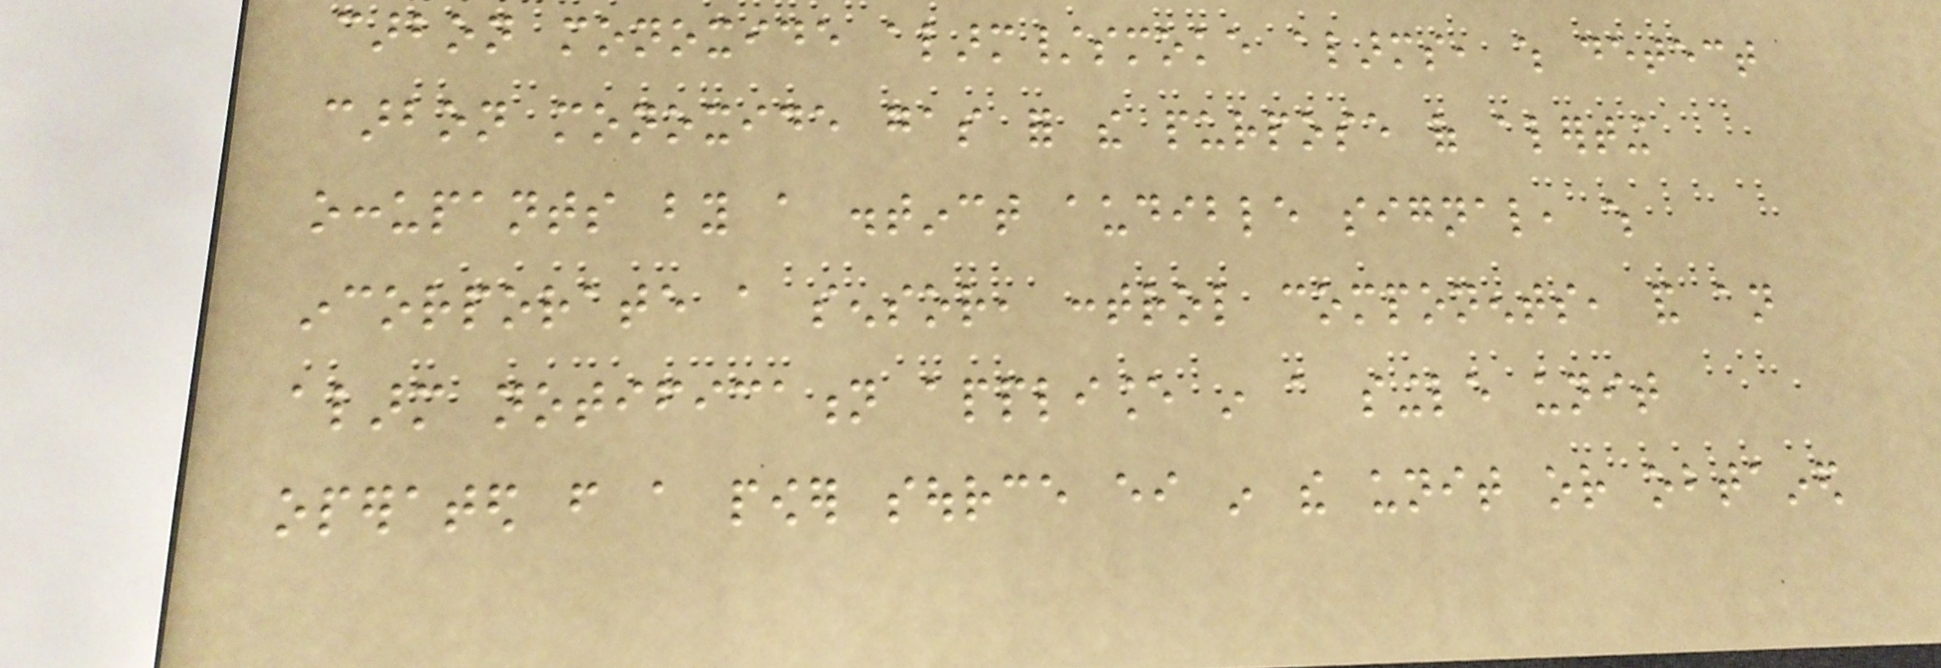carbon monoxide alarm/smoke alarms, which detect
carbon monoxide gas for the purpose of alerting
occupants by a distinct audible signal, which
incorporate a sensor, control components, and an
alarm notification appliance in a single unit
operated from a power source either in the unit or obtained
